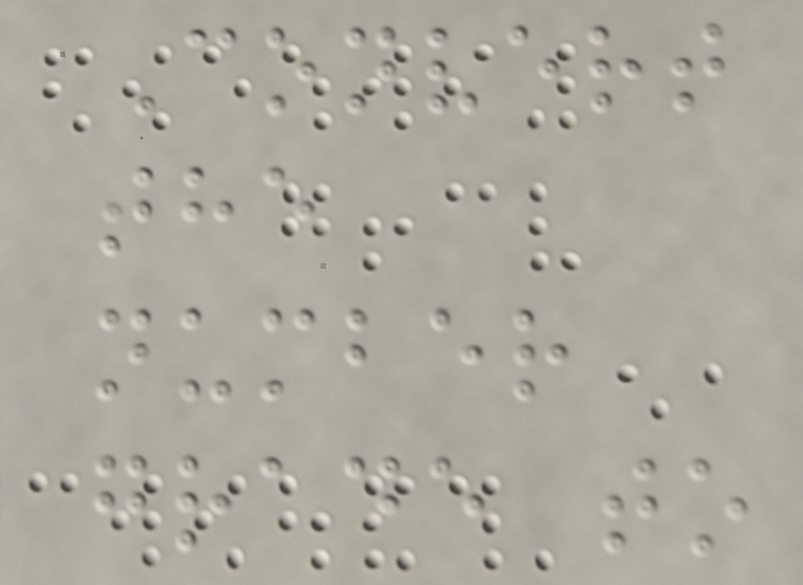Convert
the
number
grade to
